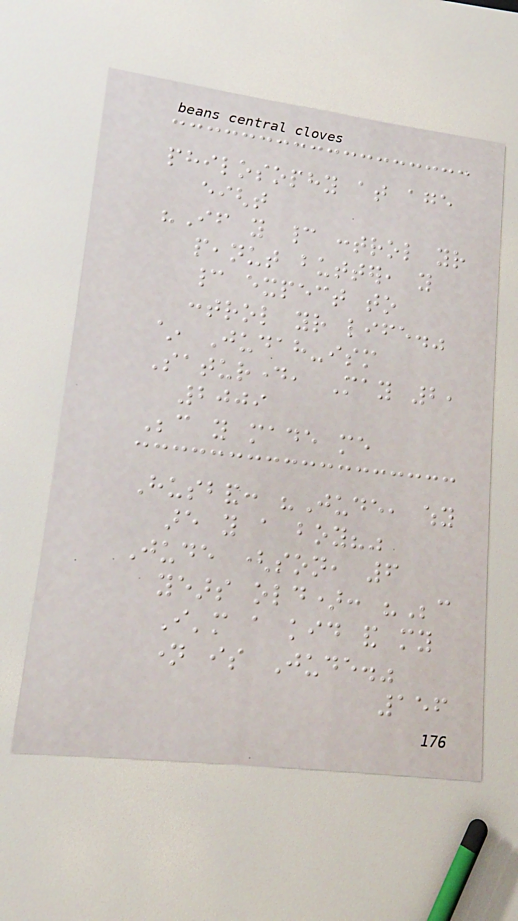philosophy at age
eight
"If you cannot control your
peanut butter, you
cannot expect to
control your life."
~ Judah-ism
Saturday, May 2,
2009
Because you made me
Husband: "Jude, why
are you a boy?"
Jude (son, 6
years old): "Because
I'm a kid and my
name is Jude."
156
